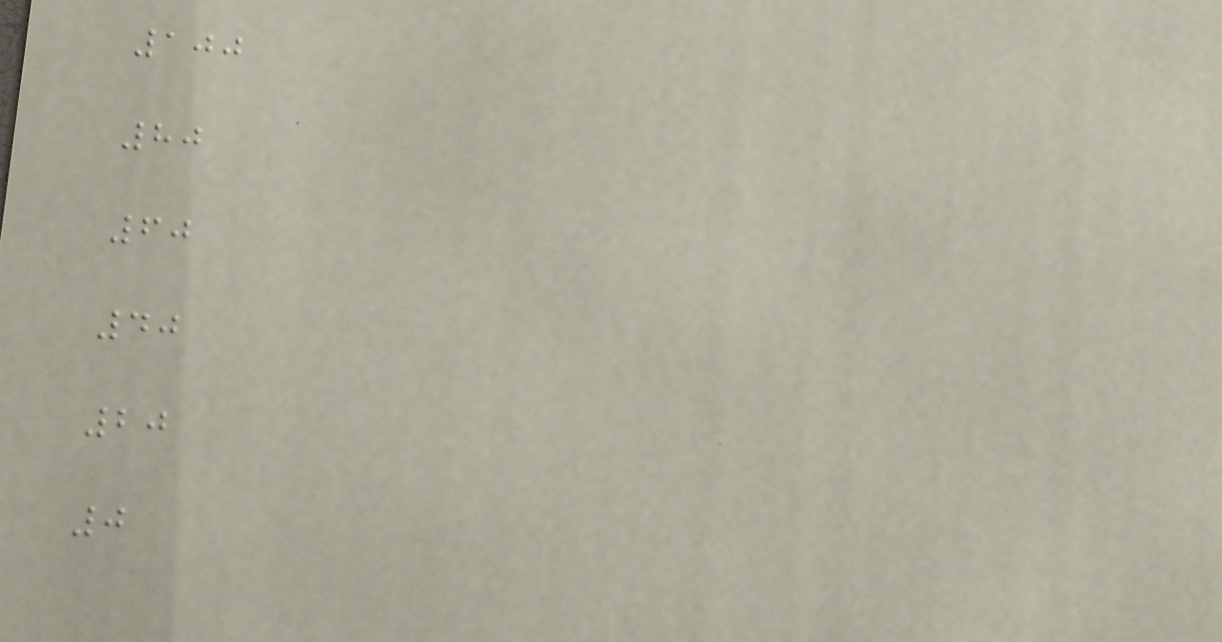100
80
60
40
20
0
